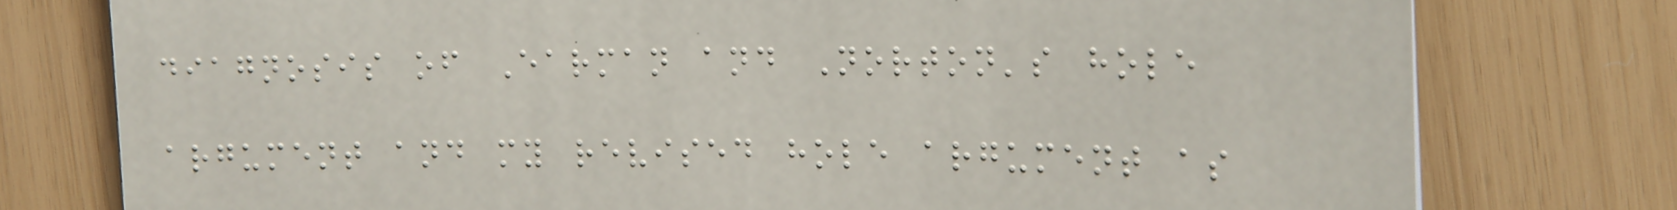diagnosis of Earman and Norton's hole
argument and my revised hole argument as
